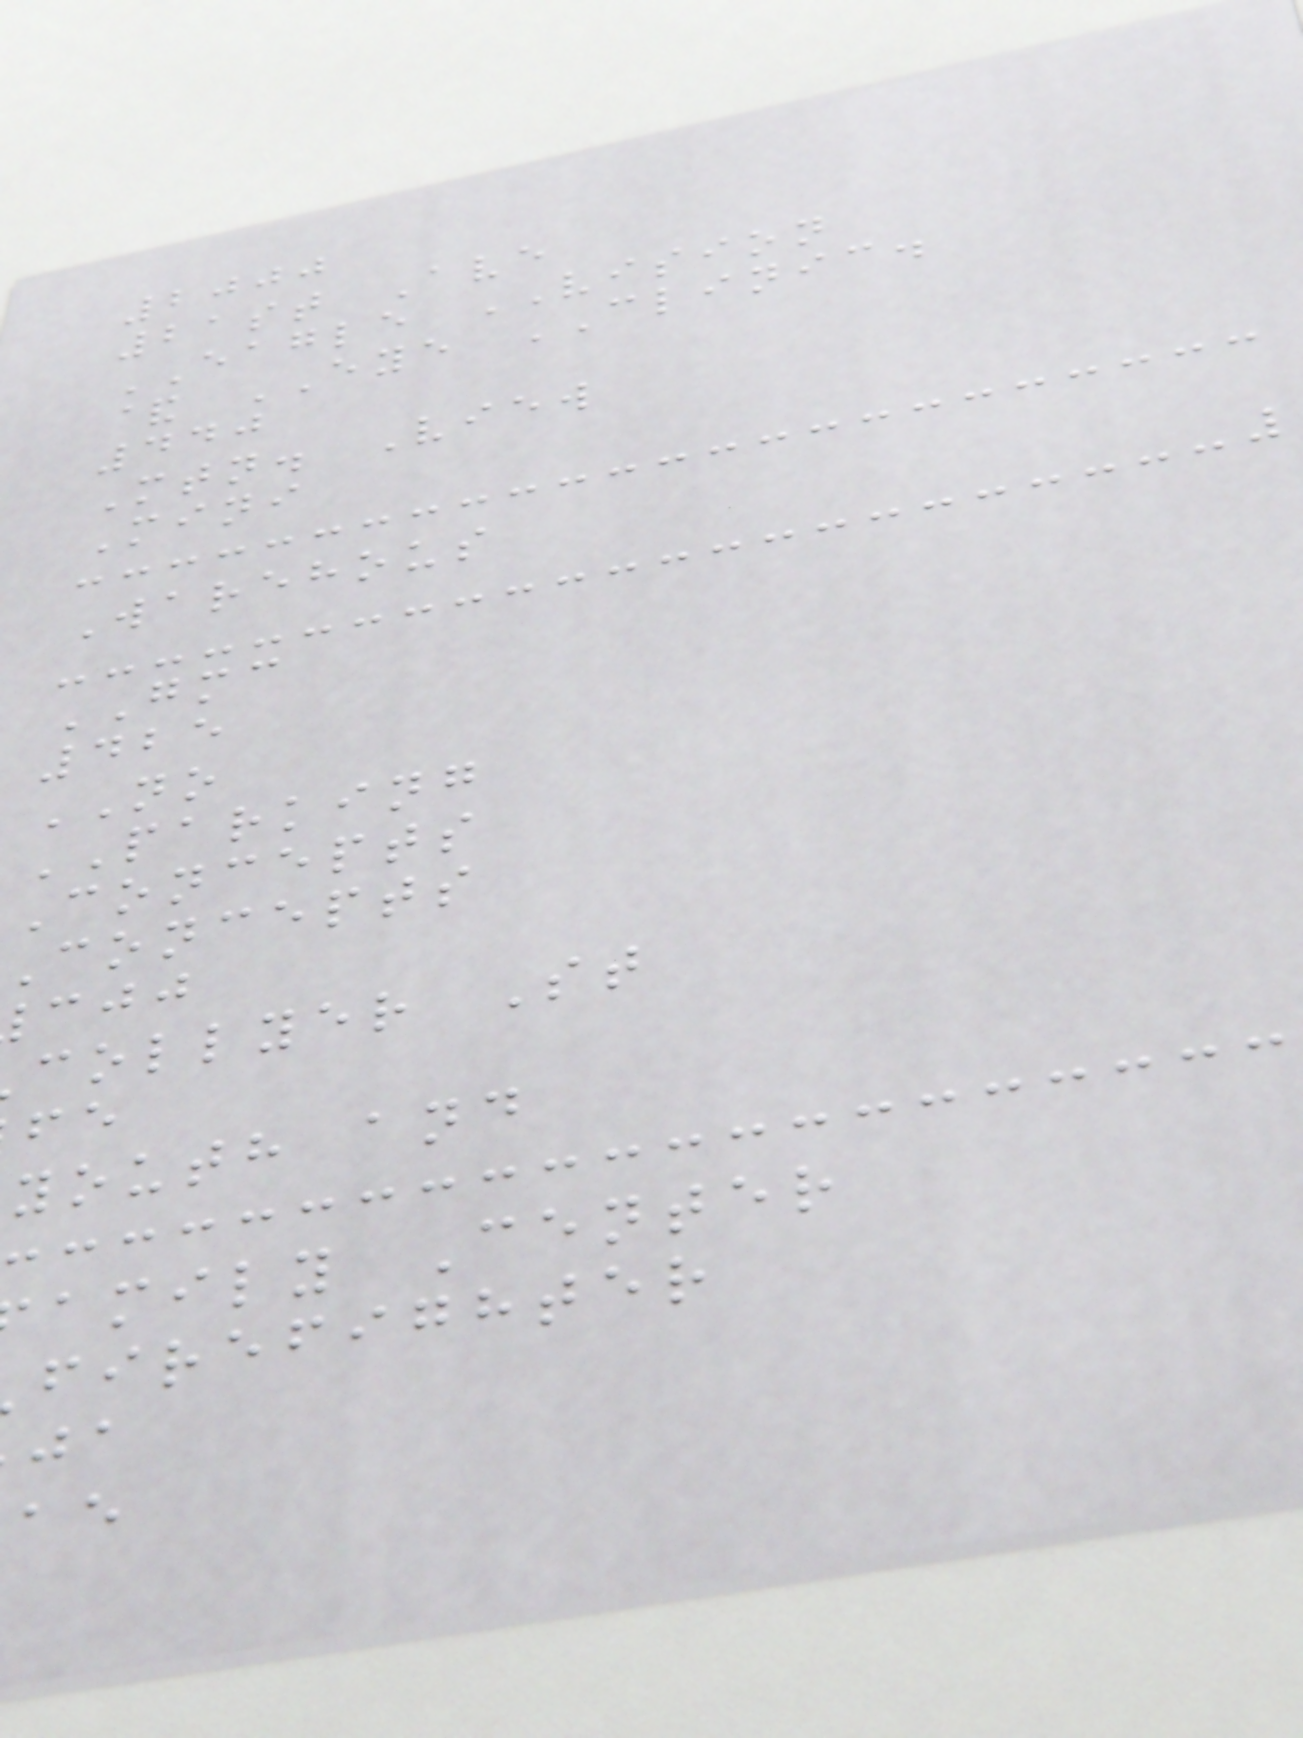2000
21st Ave
EAGLE VISION
& EYE CLINIC.
440
Mtn. View
Mini
Warehous
GMC
425
NO
PARKING
Concepts
concepts
collyer St
youth and
amily Center
firefighter
